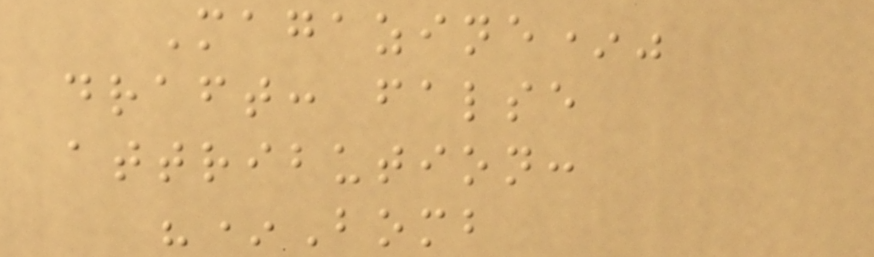Magazine*"
draft: false
attribution:
"*Bomb
